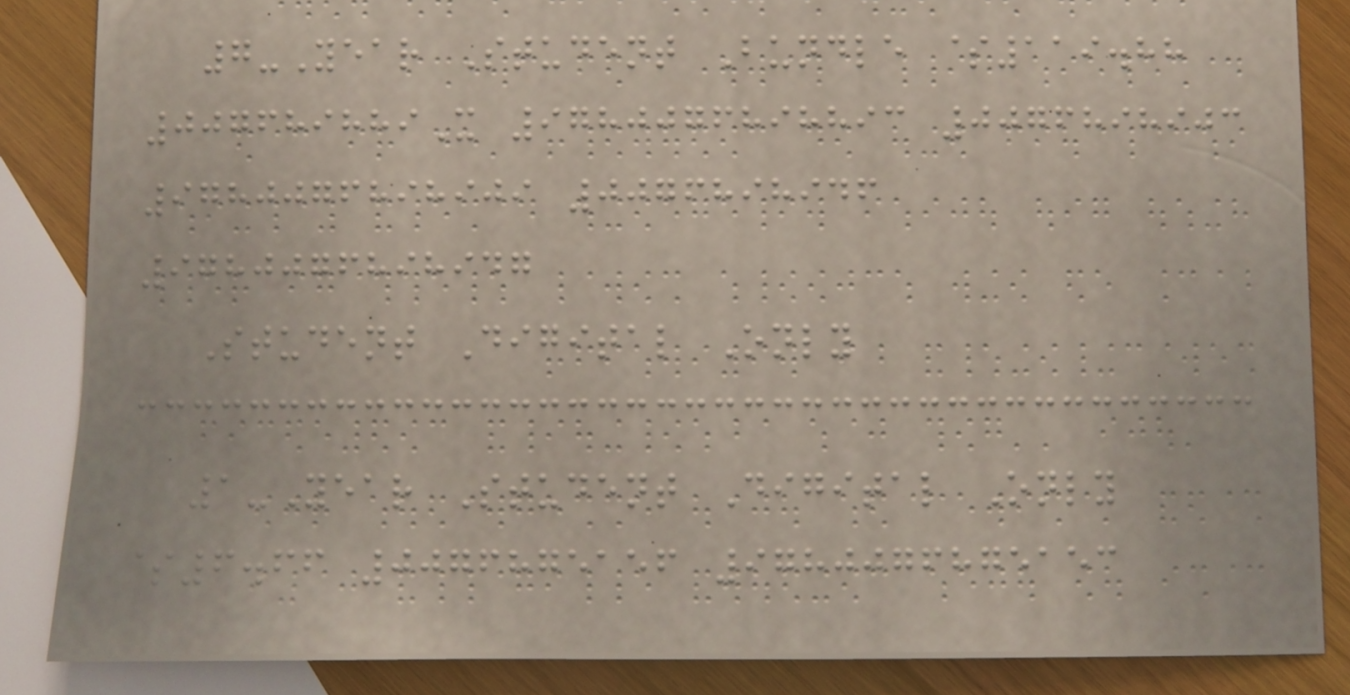7-Year Student Bundle $119.88
007689889X 9780076898893 0076898903
9780076898909 0076898946
9780076898947
Student Digital Only
1-Year Student Digital Only
$6.66 0076875156 9780076875153
